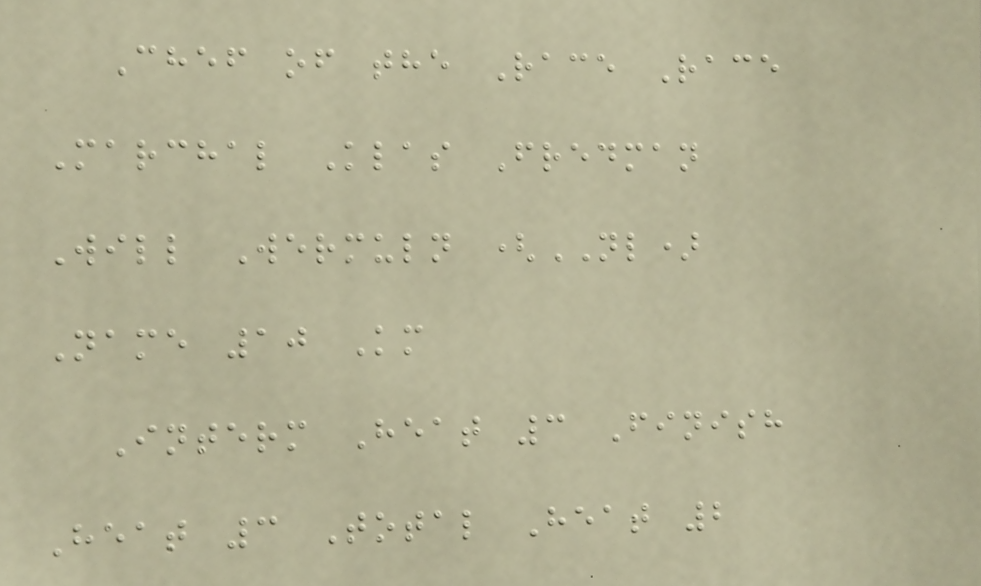Chef of the Race Race
Marchal Klas Fredman
Will Wermuln (NL)
Name 10 Km
Interm Heat 3 Finish
Heat 3 Total Heat 2
